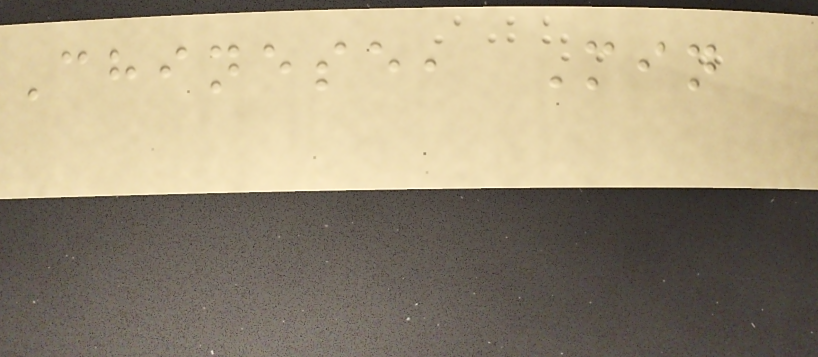Chinese, Min
